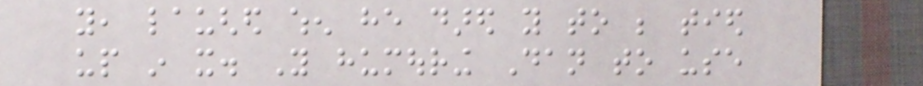you, laughed when he dared you to be tied
up in it. You humouring Dan to use
